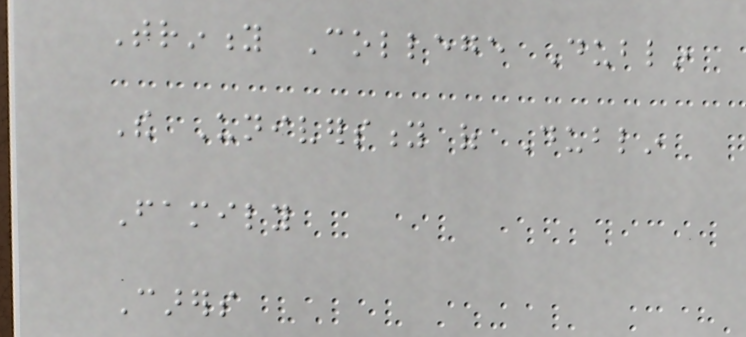Trinity College Dublin
The University of Dublin
Family
Carers
